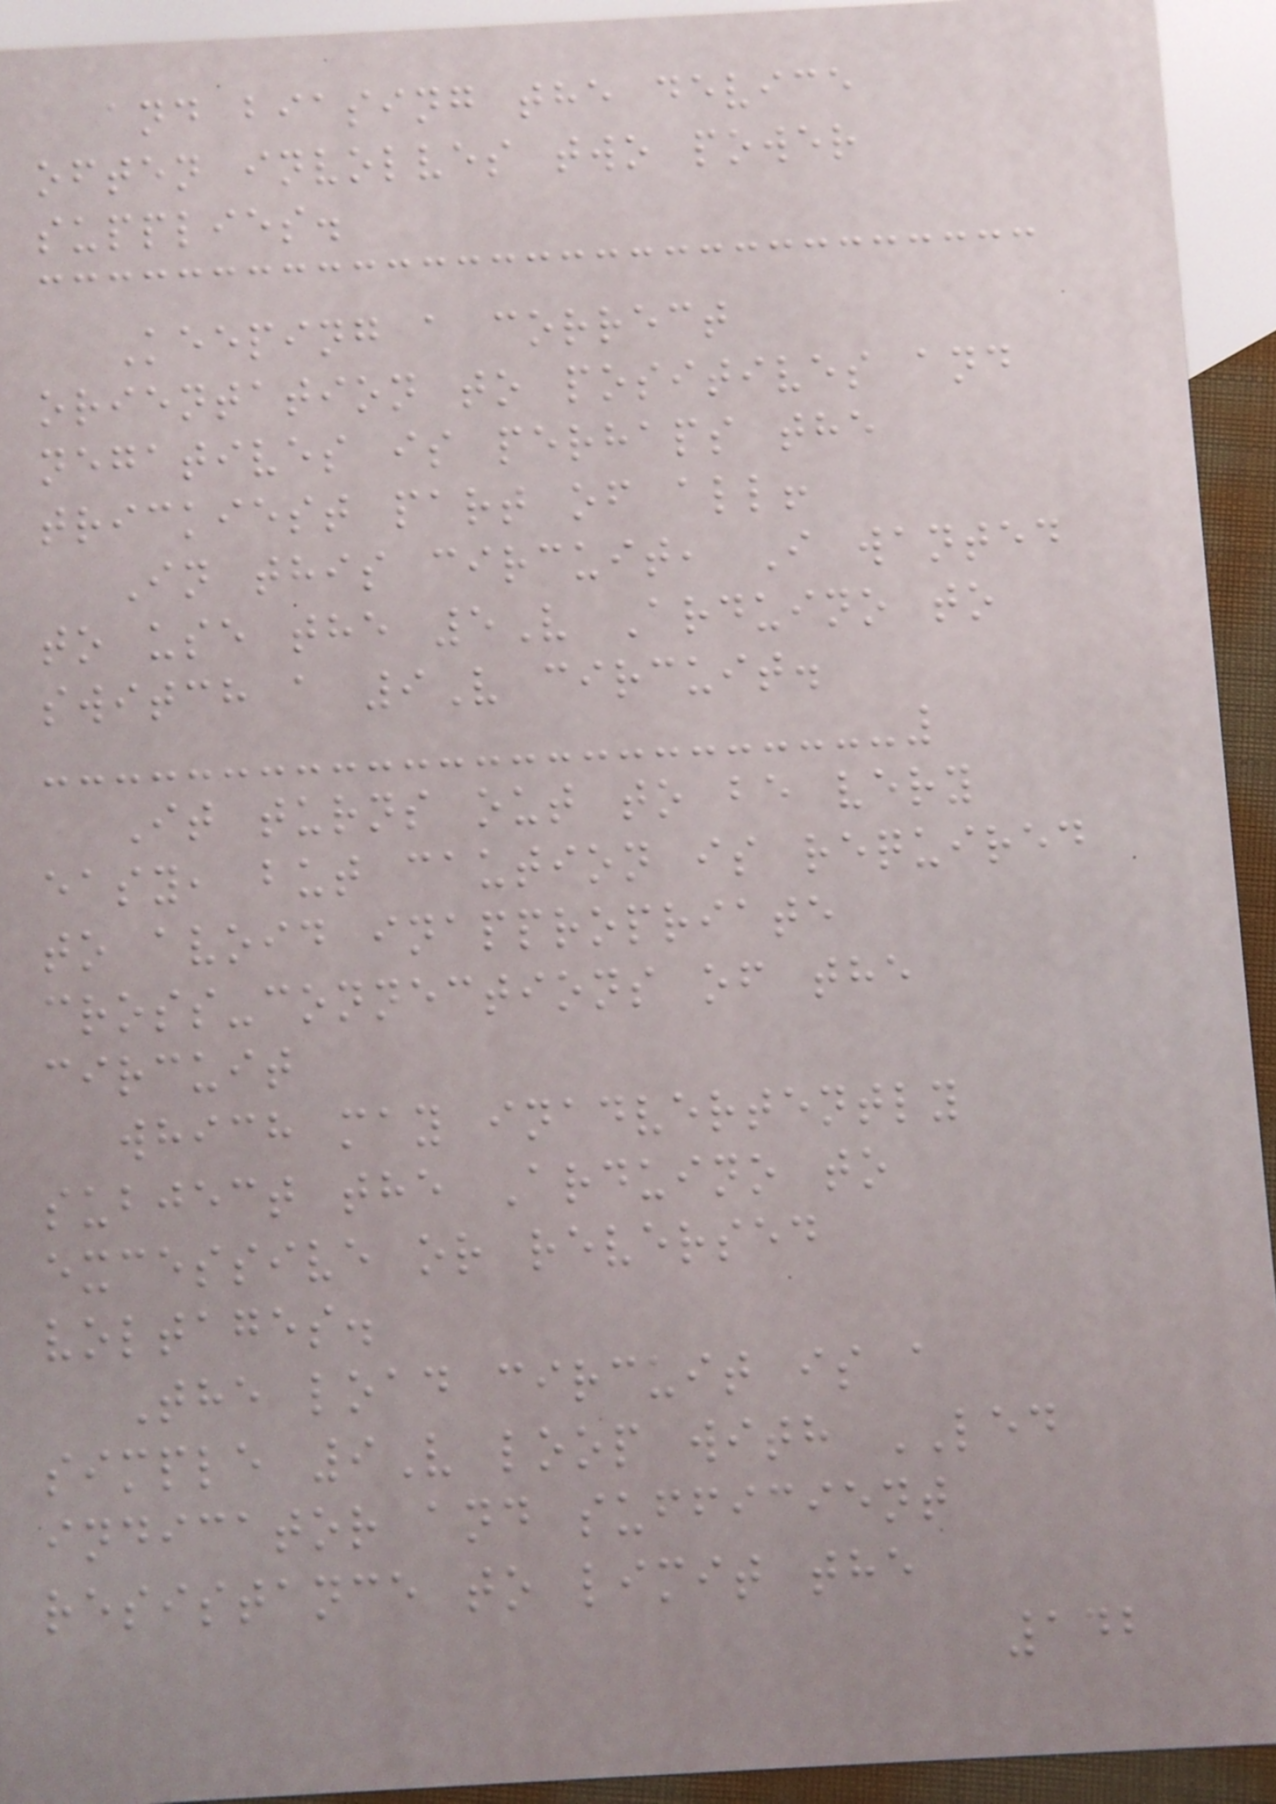and biasing the device
often involves two power
supplies.
Keeping a correct
orientation to positives and
negatives is perhaps the
trickiest part of all!
In this circuit, I wanted
to use the 5V Arduino to
switch a 9V circuit.
It turns out to be very
easy, but caution is required
to avoid inappropriate
cross-connections of the
circuit
which may inadvertently
subject the Arduino to
excessive or reversed
voltages.
The load circuit is a
simple 9V loop with LED
indicator and sufficient
resistance to limit the
142
